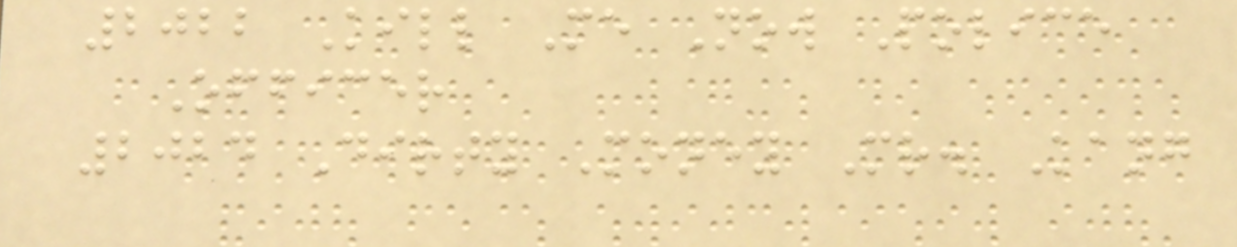2022 Kill Me Now Police
Officer
2024 Dirty Money Mr. Kang
